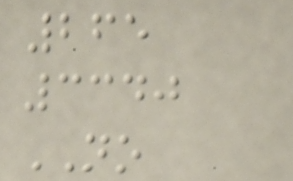265
3340
NO
